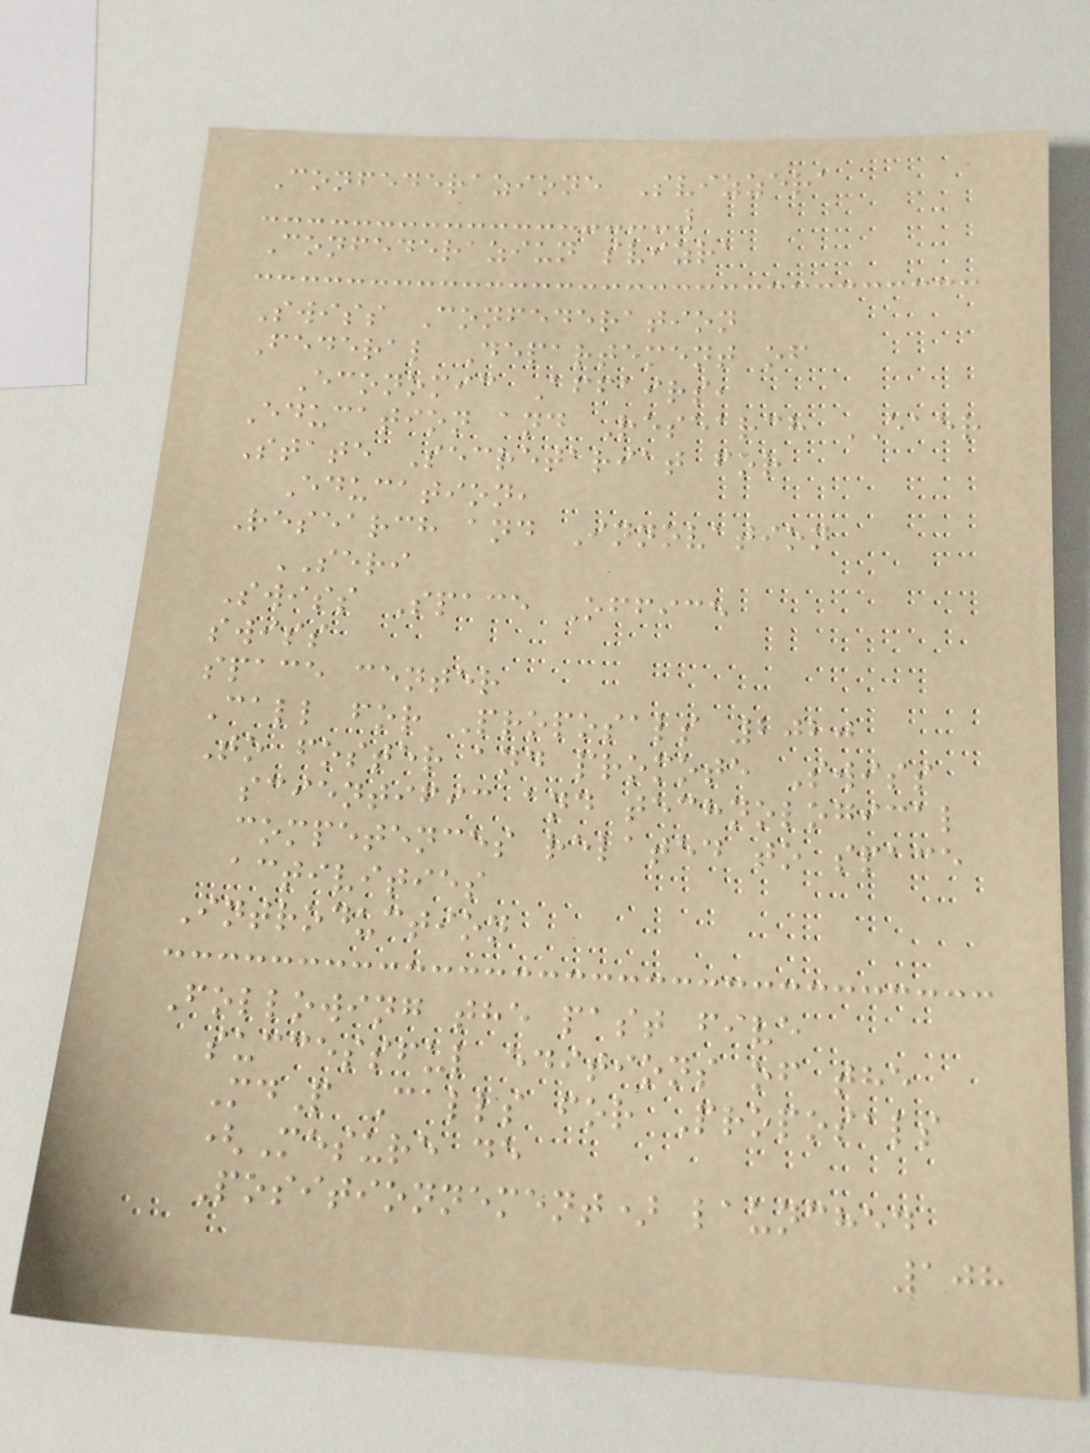Confederazione Svizzera
Confederaziun svizra
Swiss Confederation
Federal Departement of
Economic Affairs,
Education and Research EAER
State Secretariat for
Education,
Research and Innovation
SERI
Swiss Space Office
swiss
space center
Call for Proposals 2020
To foster and promote Swiss
scientific and technological
competences related to space
activities
Introduction
Following the past five
successful editions of the
MdP Calls for Proposals
(Mesure de
Positionnement) launched
108
